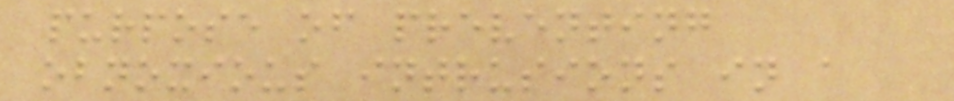purpose of preventing
obnoxious intrusions in a
